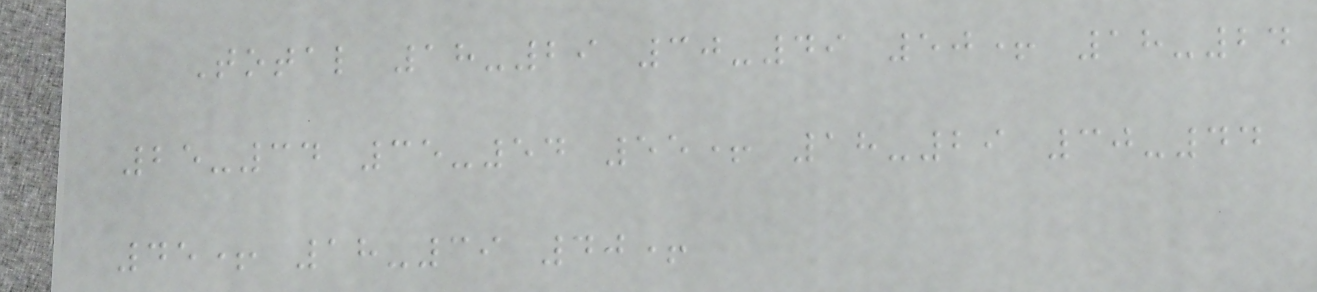Total 18-29 30-49 50+ 18-24
25-34 35-54 55+ 18-29 30-44
45+ 18-39 40+
